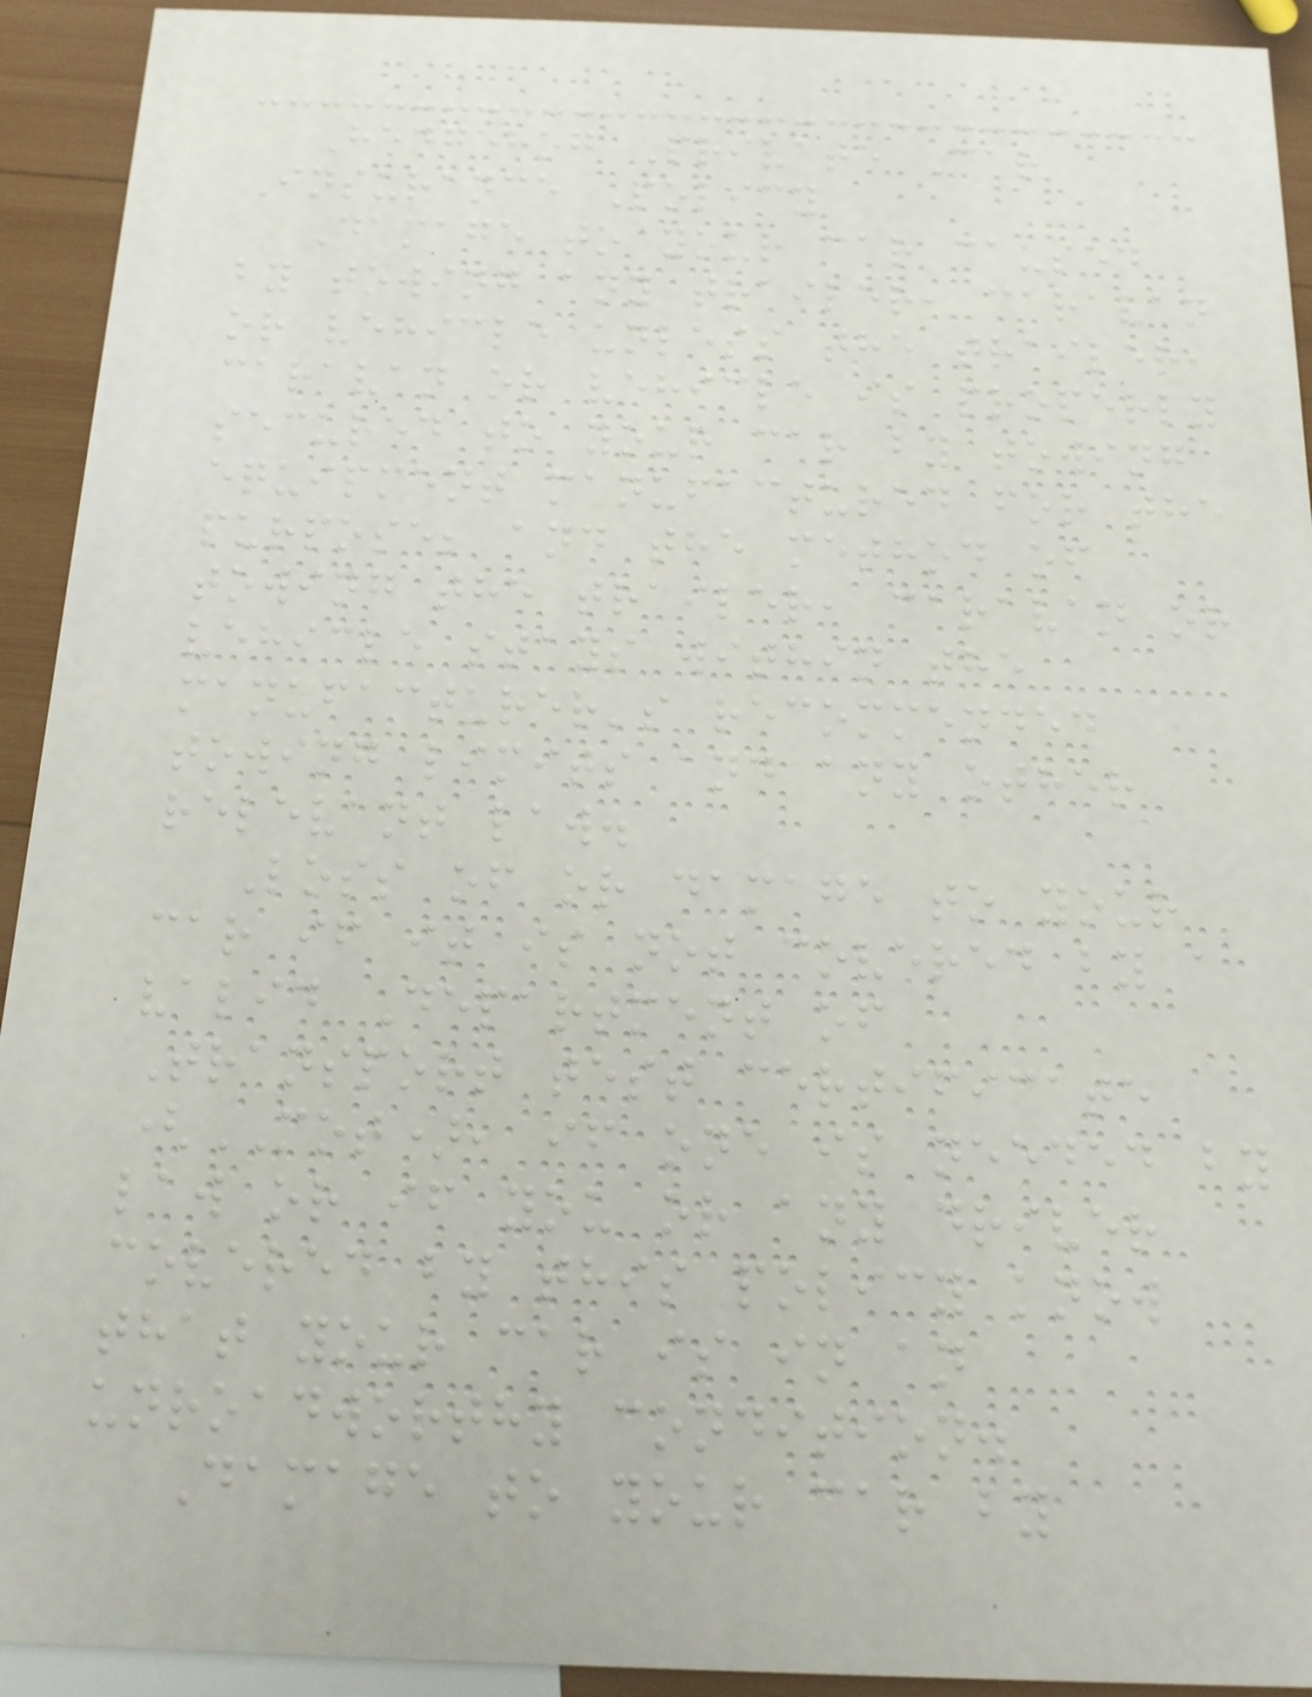Hedgehog Private Car
Insurance Policy
Damage to your car caused
by towing any trailer, caravan
or vehicle unless the trailer,
caravan or vehicle is properly
secured to your car by towing
equipment manufactured for the
purpose; and the method of
towing the trailer, caravan or
vehicle stays within the
manufacturer's recommended
towing limits and any other
relevant law.
Loss of or damage to your
car if it is not covered by a
valid Department of
Transport test certificate
(MOT), if one is needed by
law or if you or any driver
covered by this policy know
that your car is in an
unroadworthy condition.
Damage to your car by
